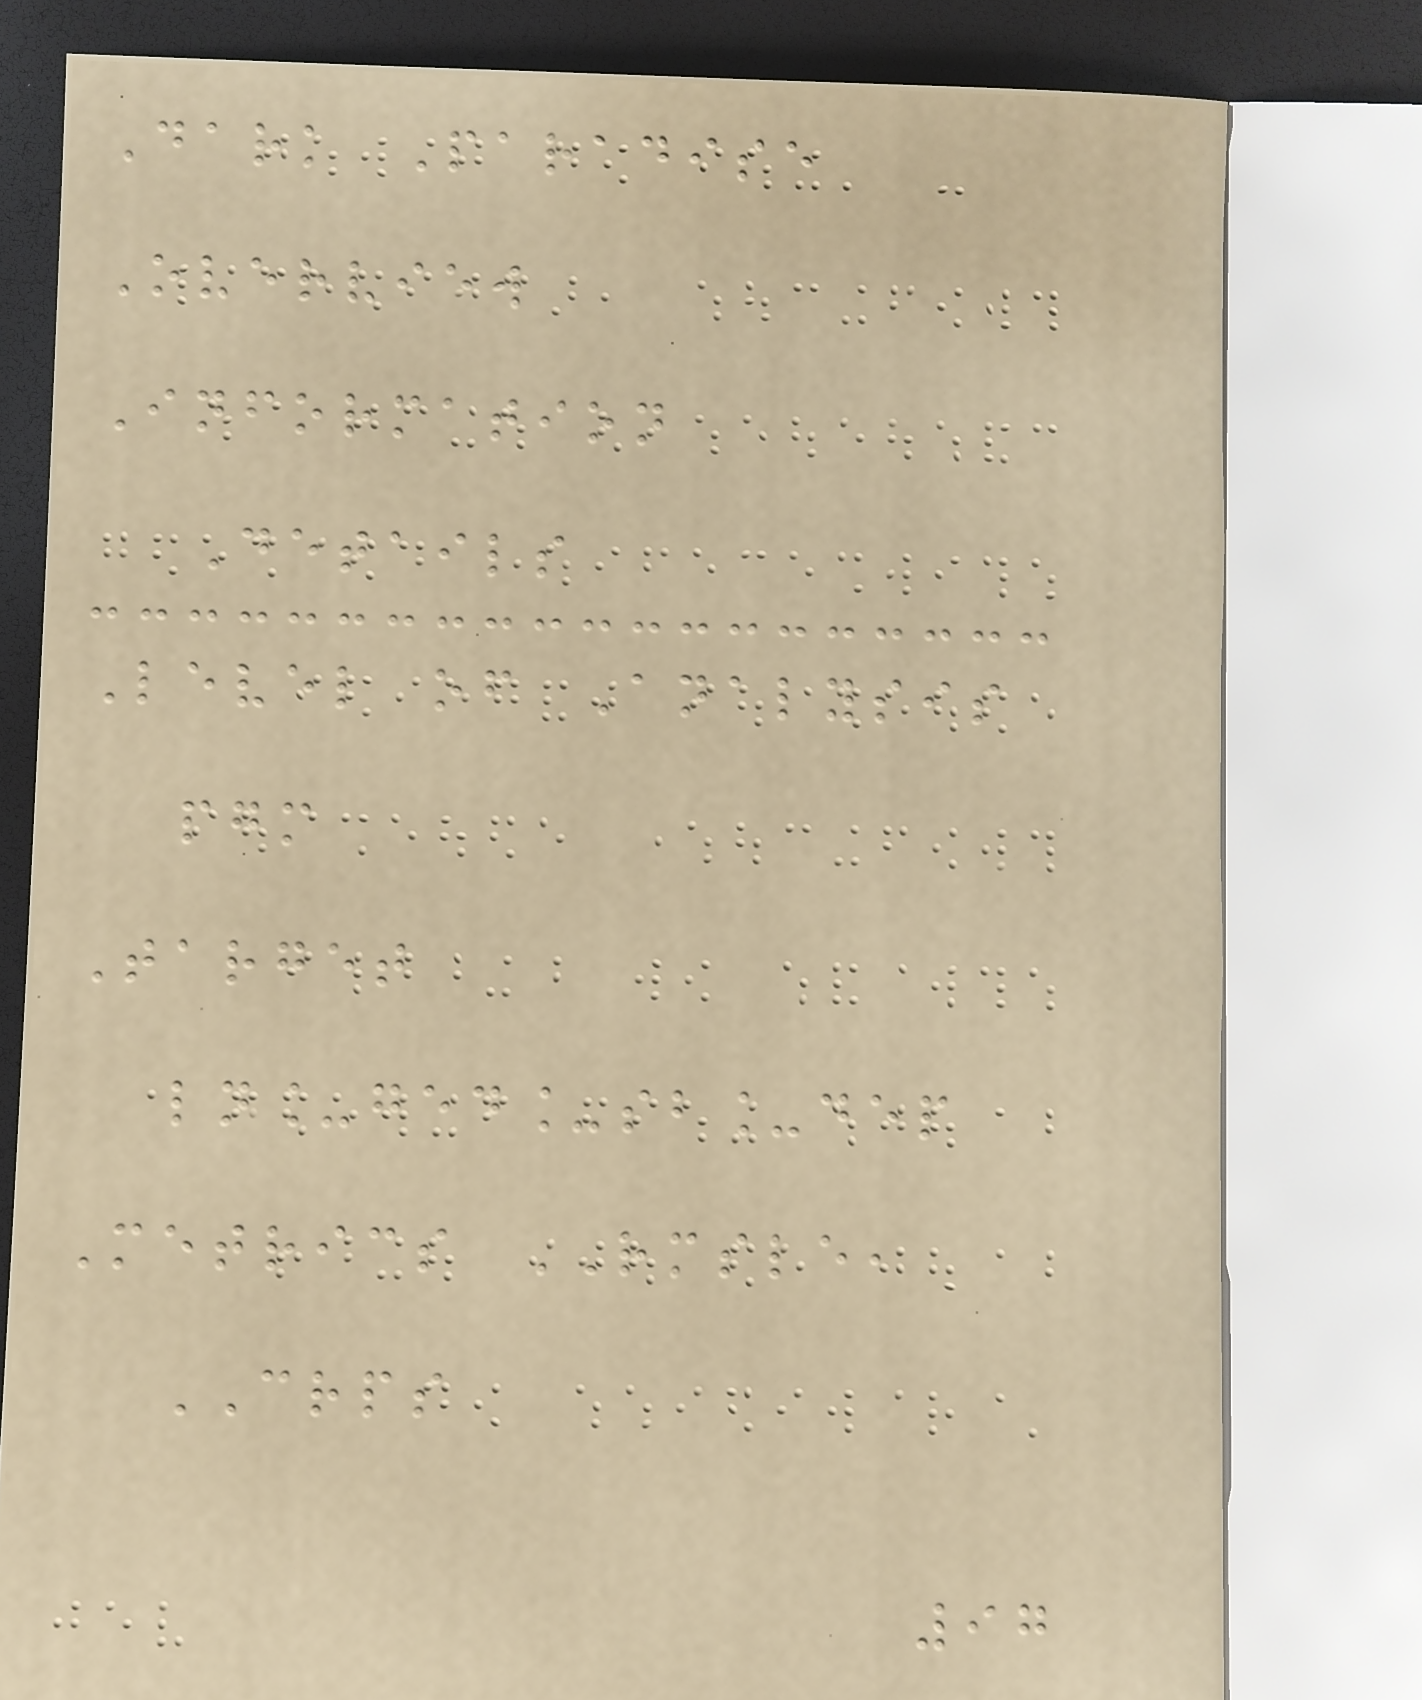Dark Paradise
Overview
Information
Details
Level of Analysis
pgm
Target
ln_ged_sb_dep
Metrics RMSLE,
CRPS
97
